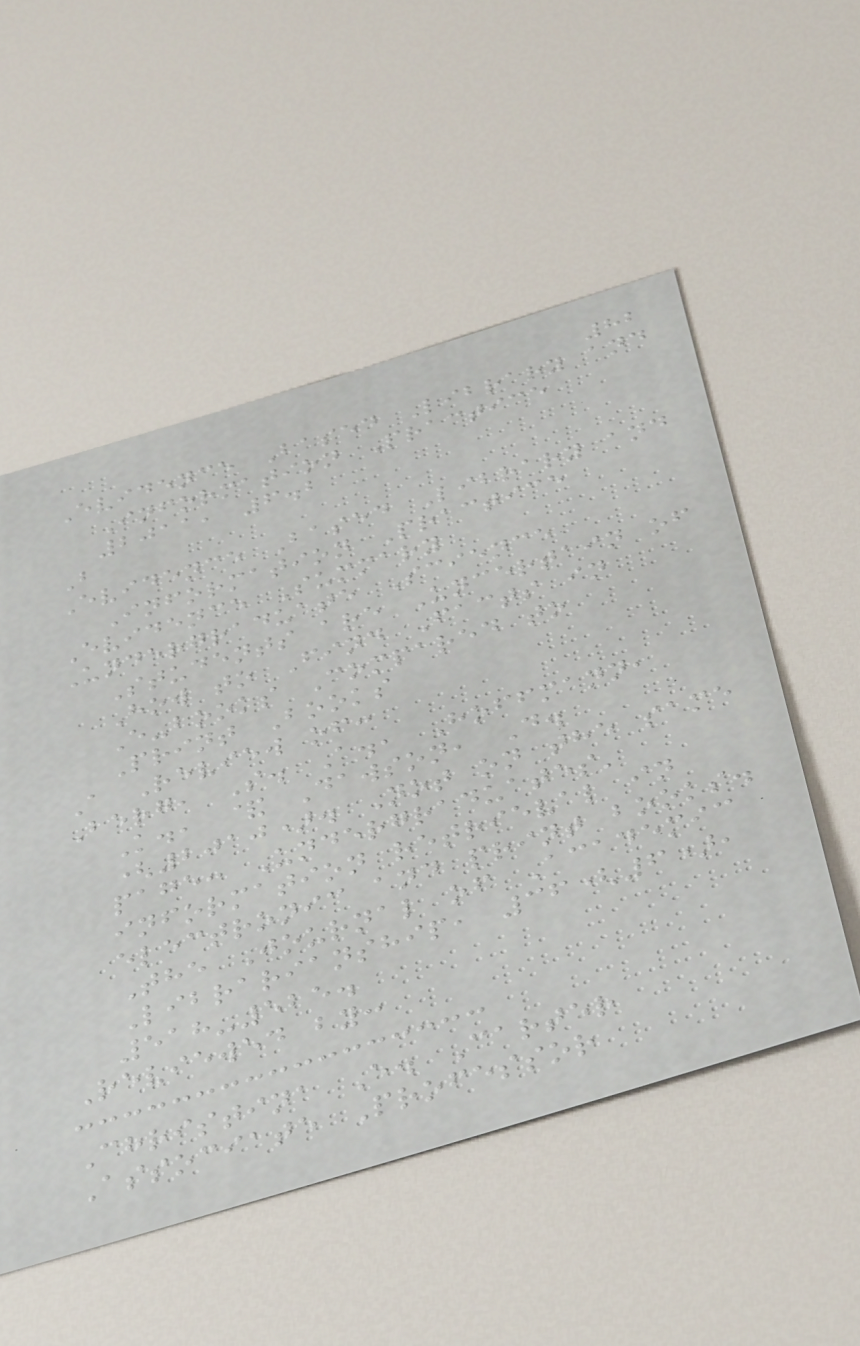82
Evidence Based Library and
Information Practice
2011, 6.2
B
Evidence Based Library and
Information Practice
Evidence Summary
Undergraduate Science
Students are Uncertain of
How to Find Facts in
E-books Compared to
Print Books
A Review of:
Berg, S. A., Hoffmann,
K., & Dawson, D.
(2010). Not on the same
page: Undergraduates'
information retrieval in
electronic and print books.
The Journal of Academic
Librarianship, 36(6),
518-525.
Reviewed by:
Christina E. Carter
Associate Professor
